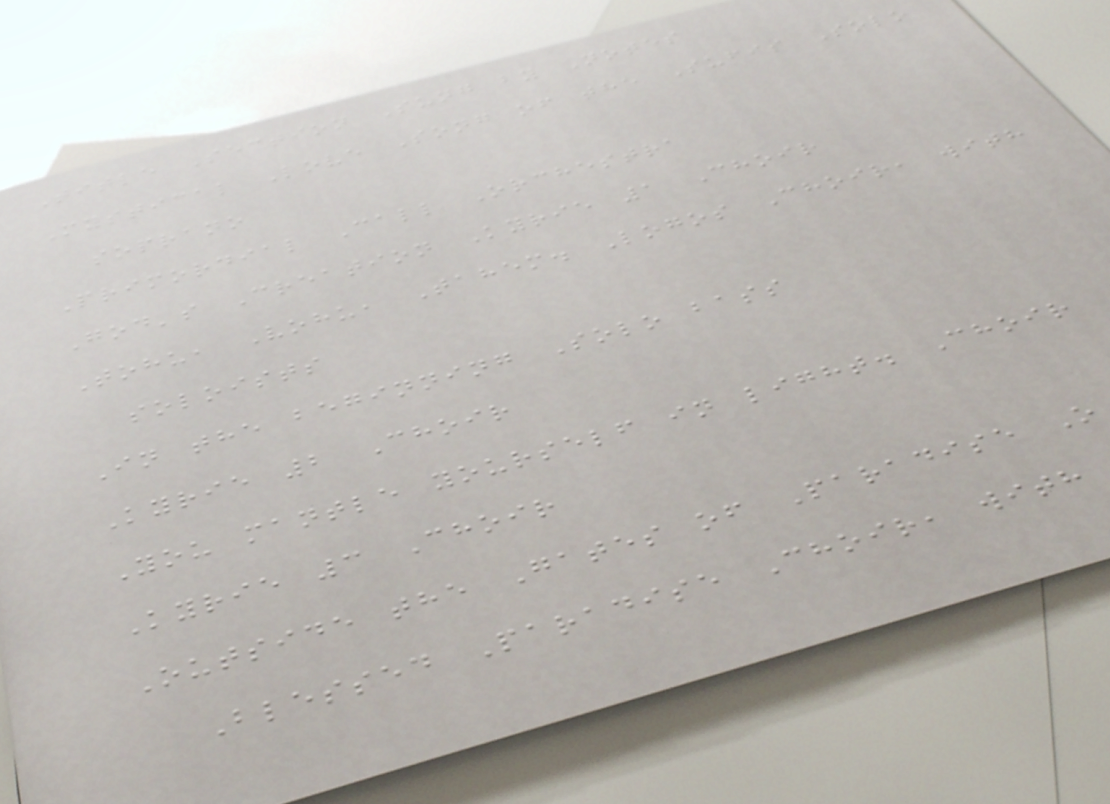Title Section Sung by Notes
Mystical Love Song of the Sufis Solo
soprano
Primordial Call Orchestra
God's Creation Kyrie 1 Choir
Tohu, Vohu, Tahem. Logos Choir, with
soloists
In the beginning Solo bass
Kyrie 2 Choir
You mantle yourself in light. Choir
Kyrie 3 Choir
Outside the Gates of Paradise O
Blessed Paradise Choir, with
